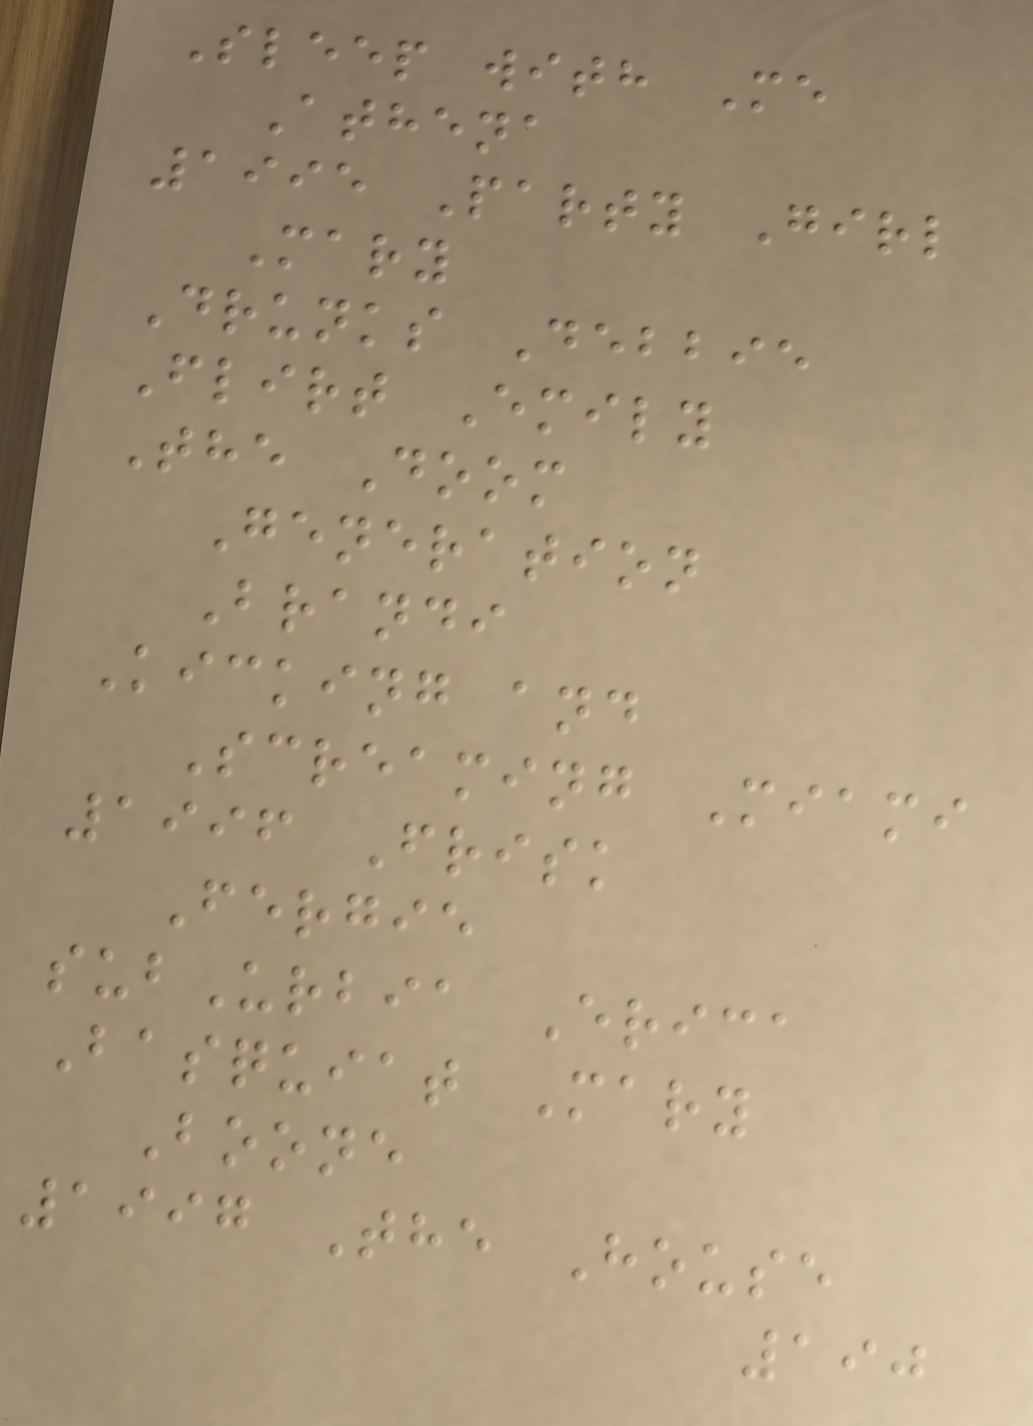Sleep with Me
Athena
1995 Party Girl
Mary
Drunks Debbie
Flirt Emily
The Doom
Generation
Brandi
Kicking and
Screaming Miami
1996 Frisk
Fergie
subUrbia Erica
Basquiat Mary
Boone
1997 The House
190
